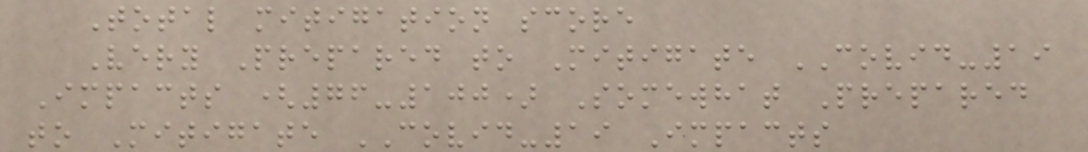Total mitigation score
Very Prepared to Mitigate COVID-19
Impacts (76-100) Somewhat Prepared
to Mitigate COVID-19 Impacts
